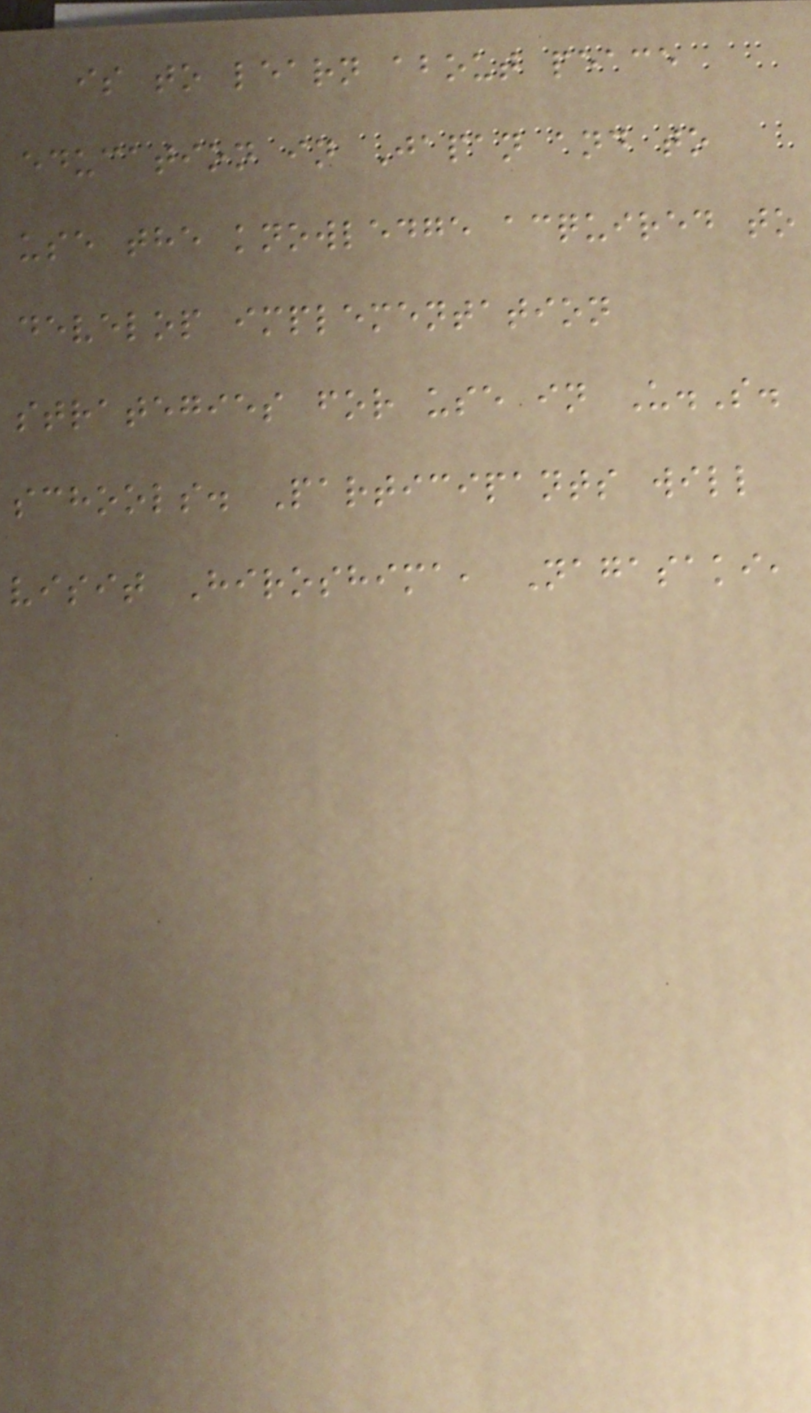is to learn about peace
education in Japan and to
use the knowledge acquired to
develop implementation
strategies for use in U.S.
schools. Participants will
visit Hiroshima, Nagasaki,
